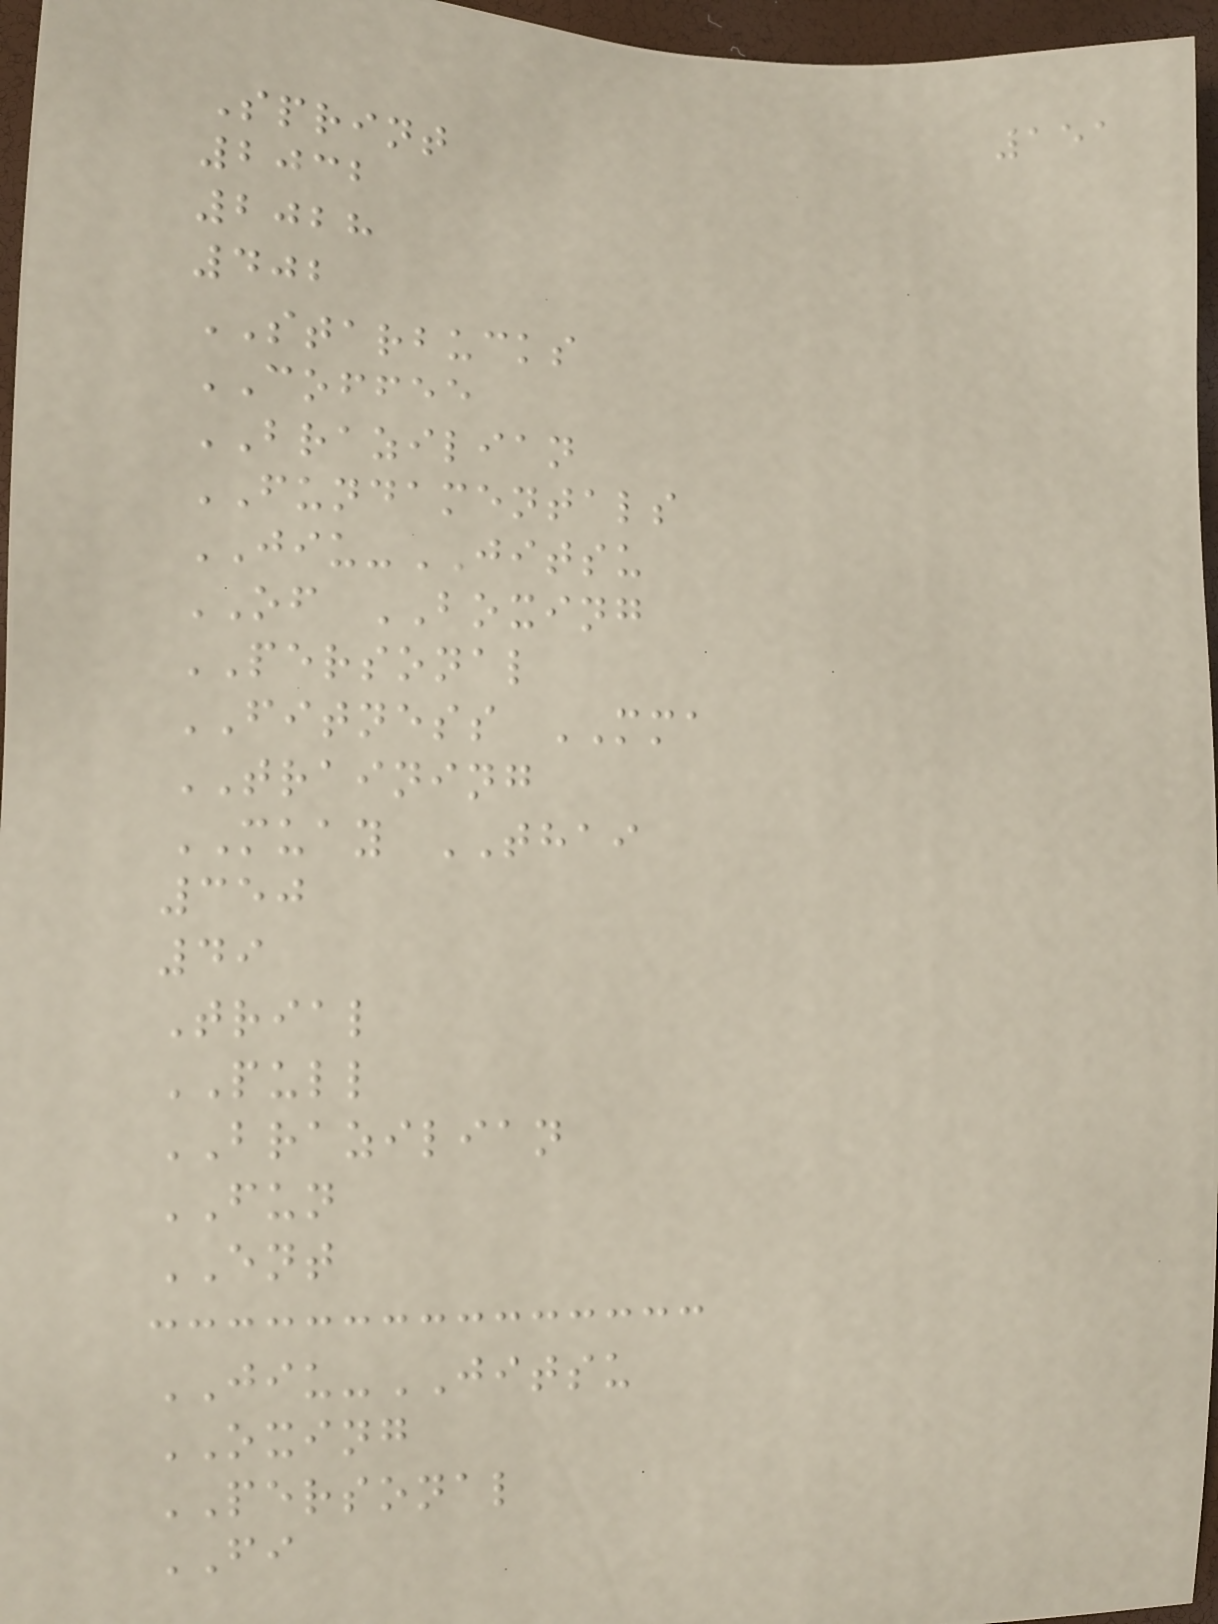151
Sprint
2032
2028
402
STARBUCKS
COFFEE
BRAZILIAN
FUNDAMENTALS
JIU-JITSU
OF BOXING
PERSONAL
FITNESS MMA
TRAINING
MUAY THAI
350
49
Trial
PULL
BRAZILIAN
FUN
ENT
JIU-JITSU
OXING
PERSONAL
FI
